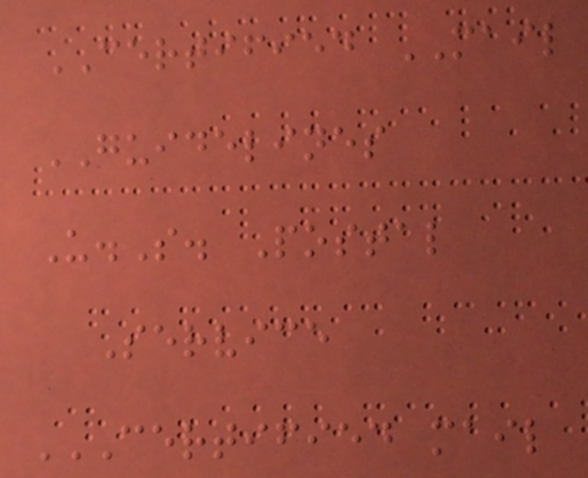CERTIFIED MAIL
GUIDELINES
U.S. Postal
Service
CERTIFIED MAIL
